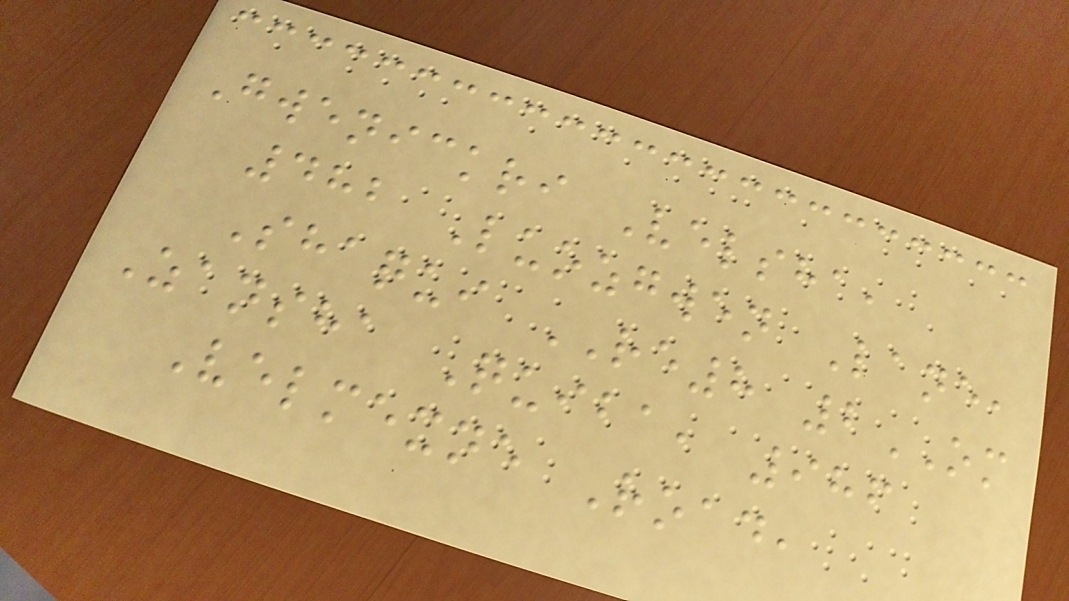Gwenickri Velsha,
482 Luozgwen Lane,
Shaqui RE8 2OM
Zansha Quiba, 986
Velmexne Road,
